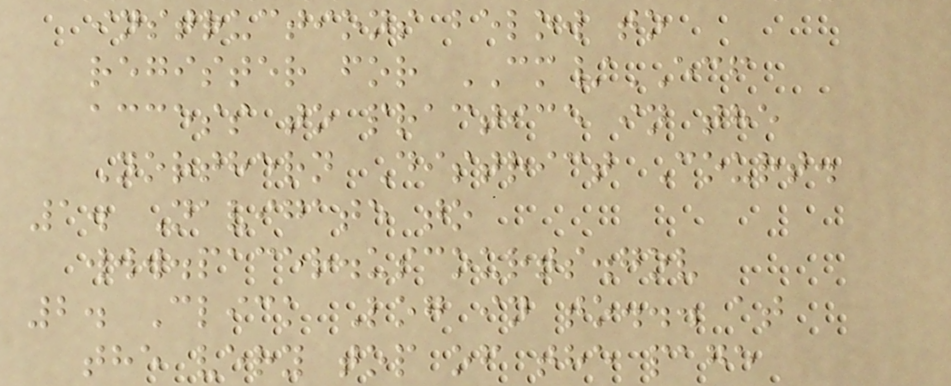instructions below to
register for CM/ECF
access to practice in the
Northern District Court.
1. Navigate to
www.pacer.uscourts.gov
2. Click Log in to... at
the very top of the page
